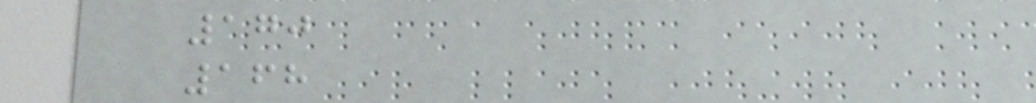170
168
